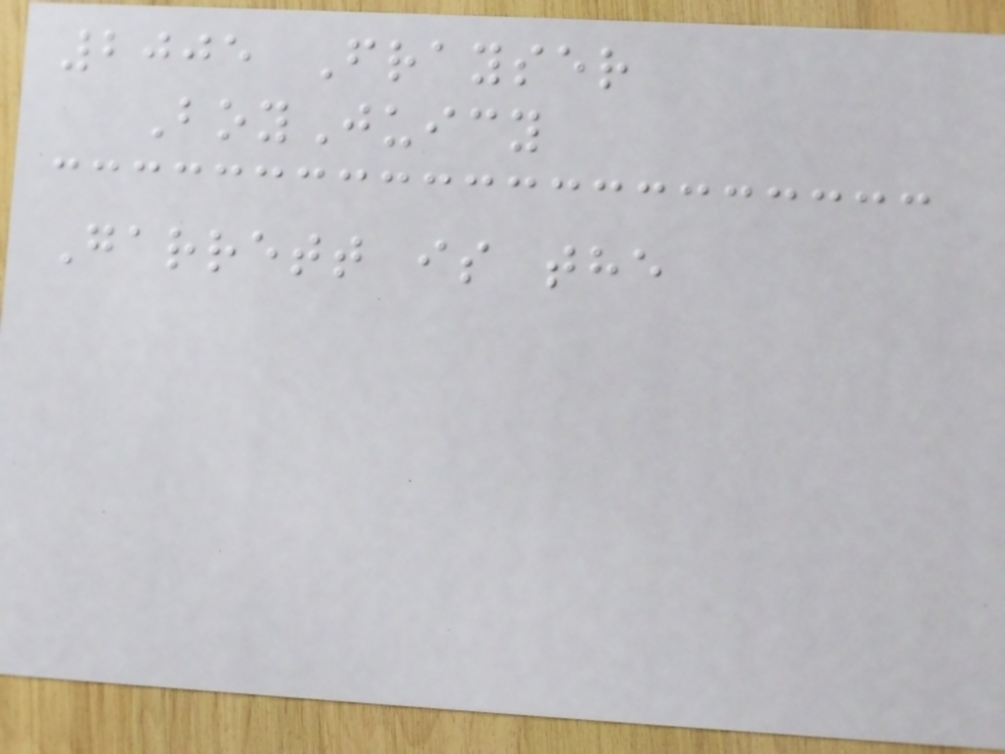2005 Frayser
BoyJuicy
Garrett is the
